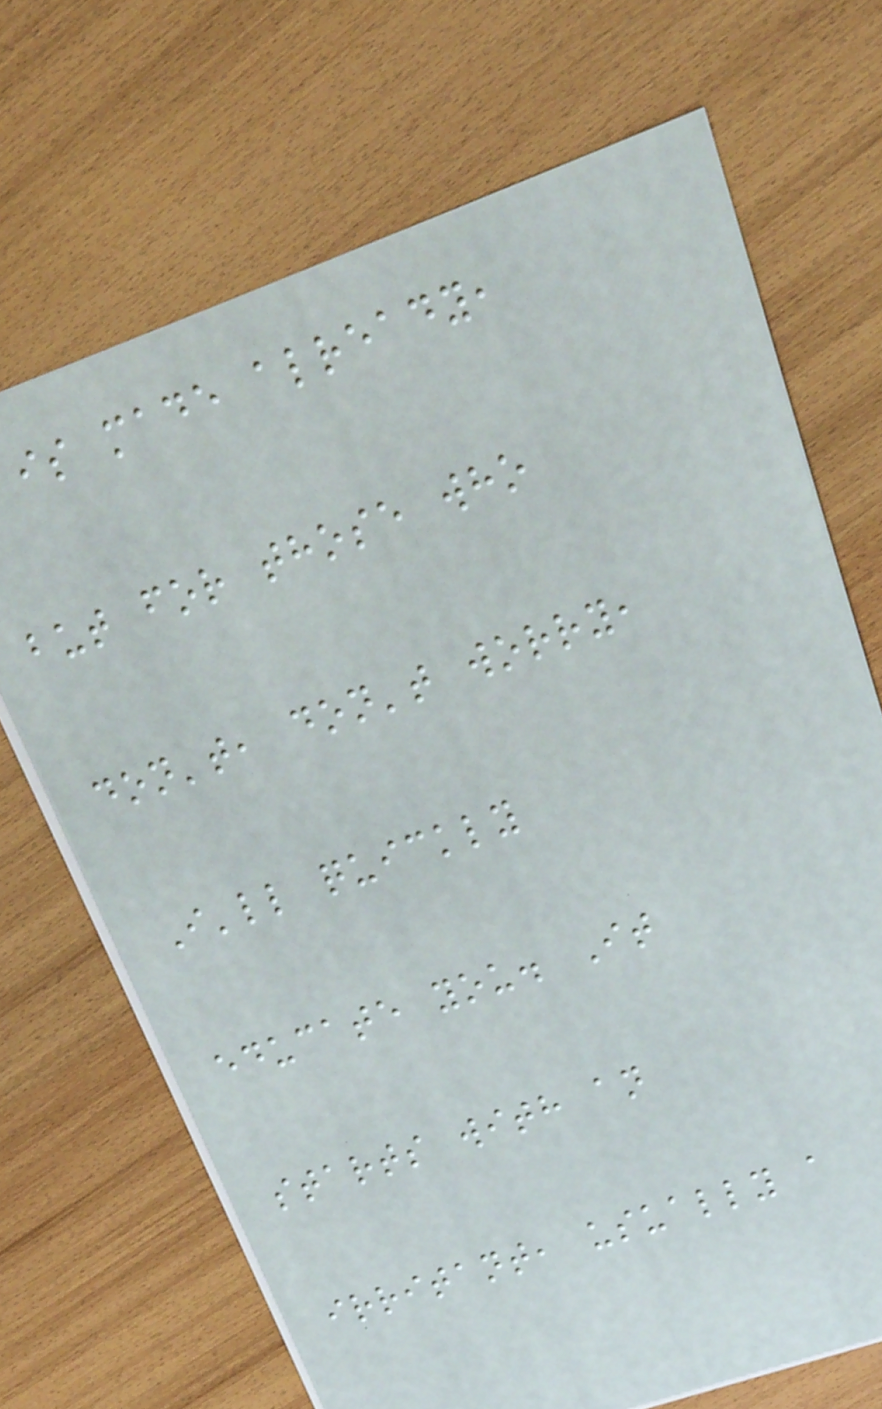is made already,
but for those who
don't, don't worry,
I'll quickly
educate you. It
starts with an
irritant, usually a
